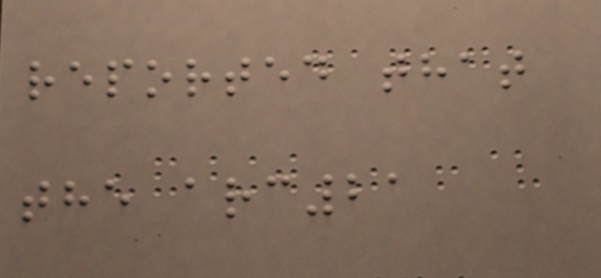reported that
the arc21
